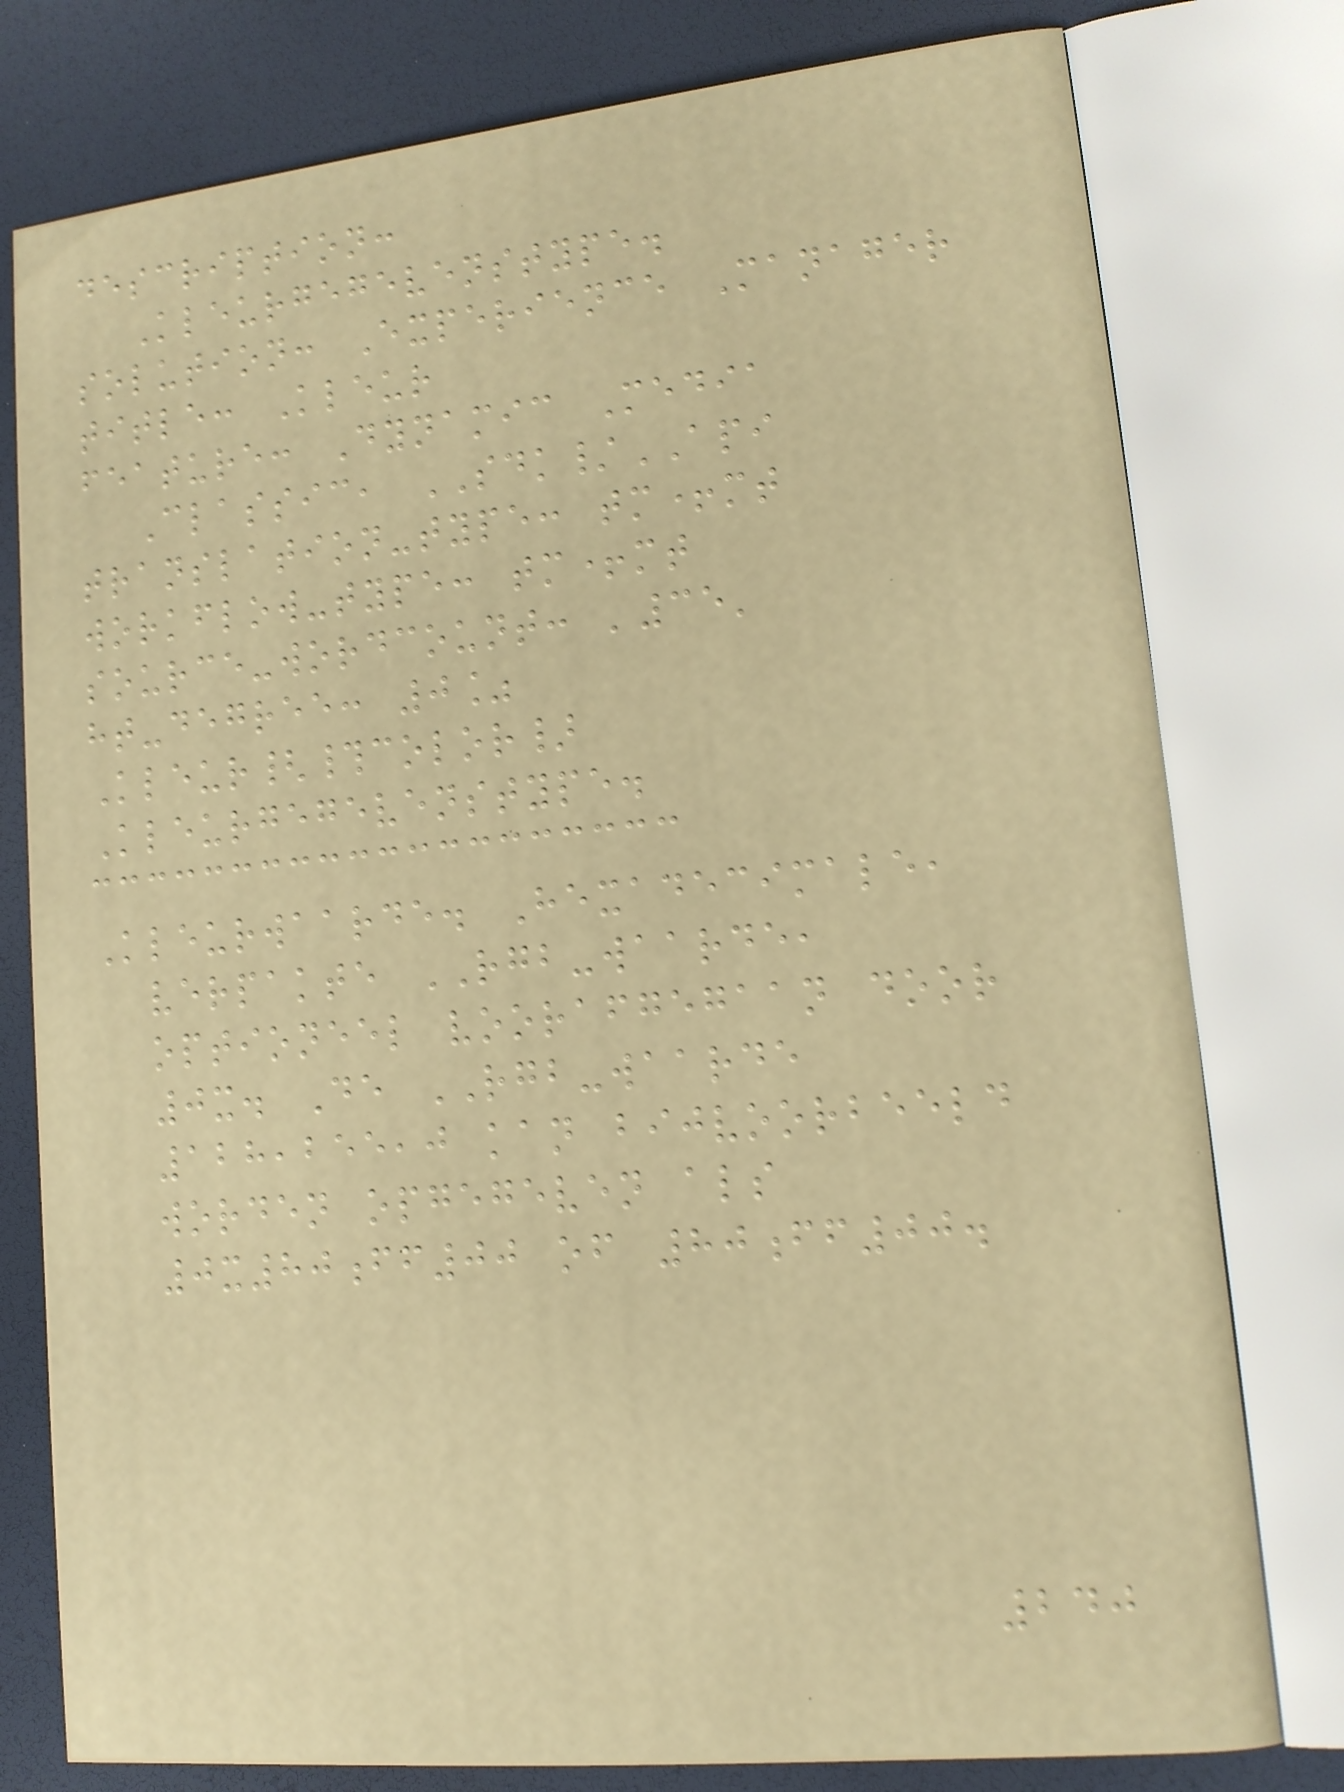description:
Kleurgegevenstype.
solution: Experience Manager
title: Kleur
feature: Dynamic Media
Classic, SDK/API
translation-type: tm+mt
workflow-type: tm+mt
source-wordcount: '35'
ht-degree: 0%
Kleur{#color}
Kleurgegevenstype.
Kleurwaarde. Hexadecimale,
verpakte RGB-waarde,
optioneel voorafgegaan door
0x. De RGB-waarde
128,255,0 kan bijvoorbeeld
worden opgegeven als
0x80ff00 of 80ff00.
240
